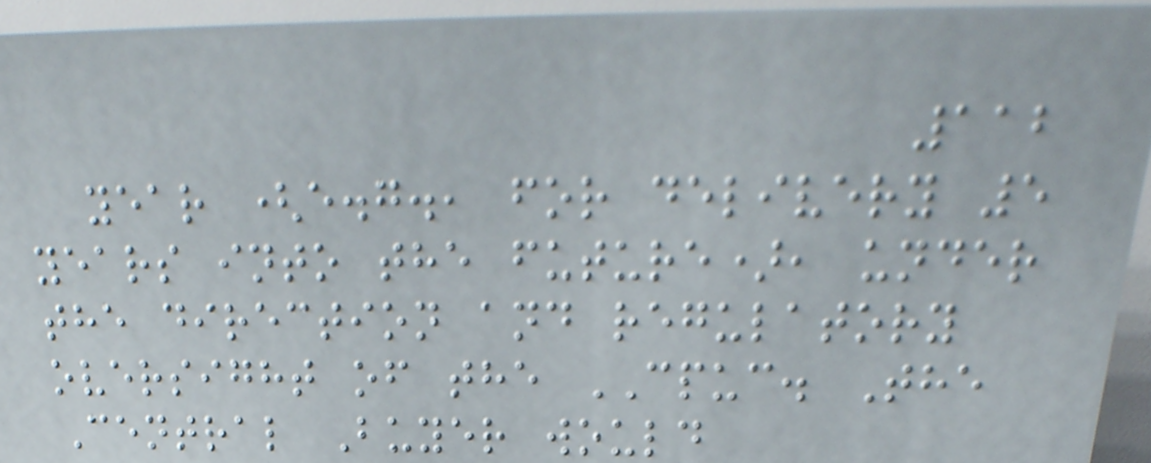112
year (e.g., for delivery 5
years into the future), under
the direction and regulatory
oversight of the CPUC. The
Central Buyer would
